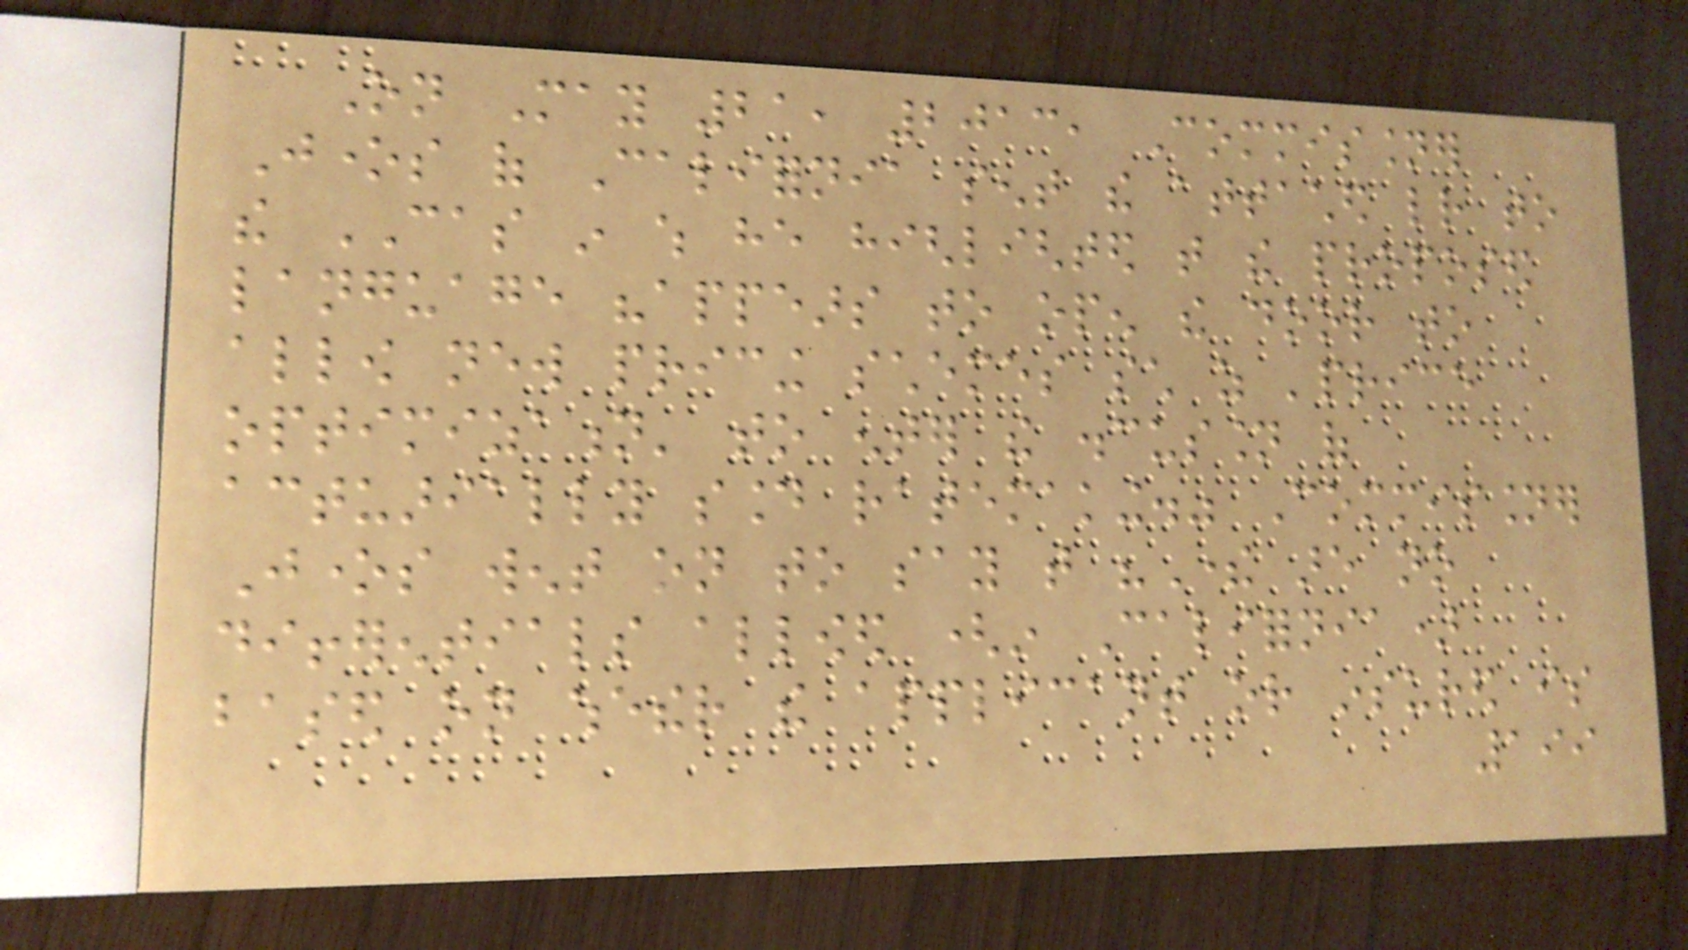On May 21, 2013, Commissioner
Jones of California sent the attached letter to
the CAS in which he highlighted that the proposed
language "appears to open the door to
allow new pricing schemes such as 'price
optimization' to enter the discussion of
actuarially sound ratemaking." Commissioner
Jones went on to say that "There are no
differentials allowed (in California)
based on whether the applicant or insured is
199
